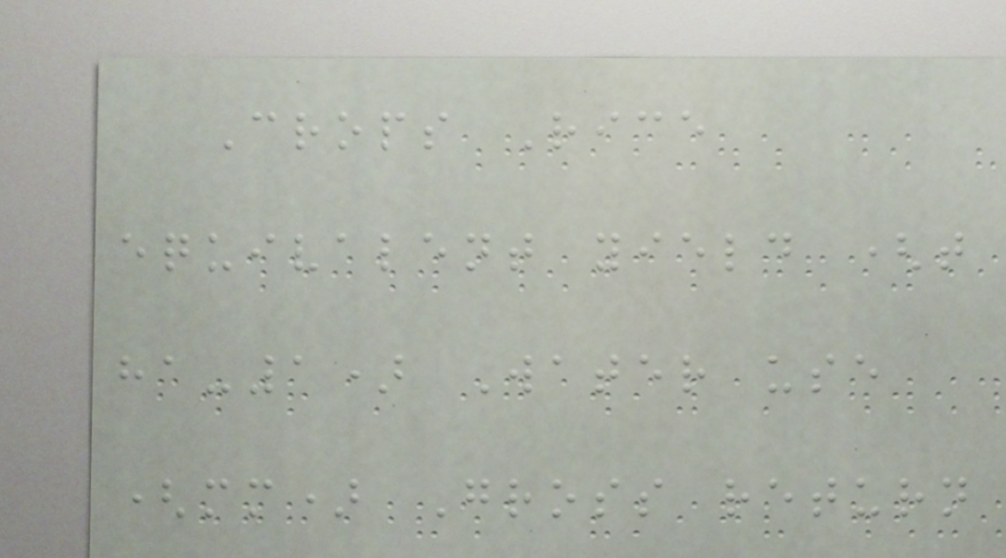Crops Rice
equivalent yield (t
ha-1) Water use
(mm) Gross return
